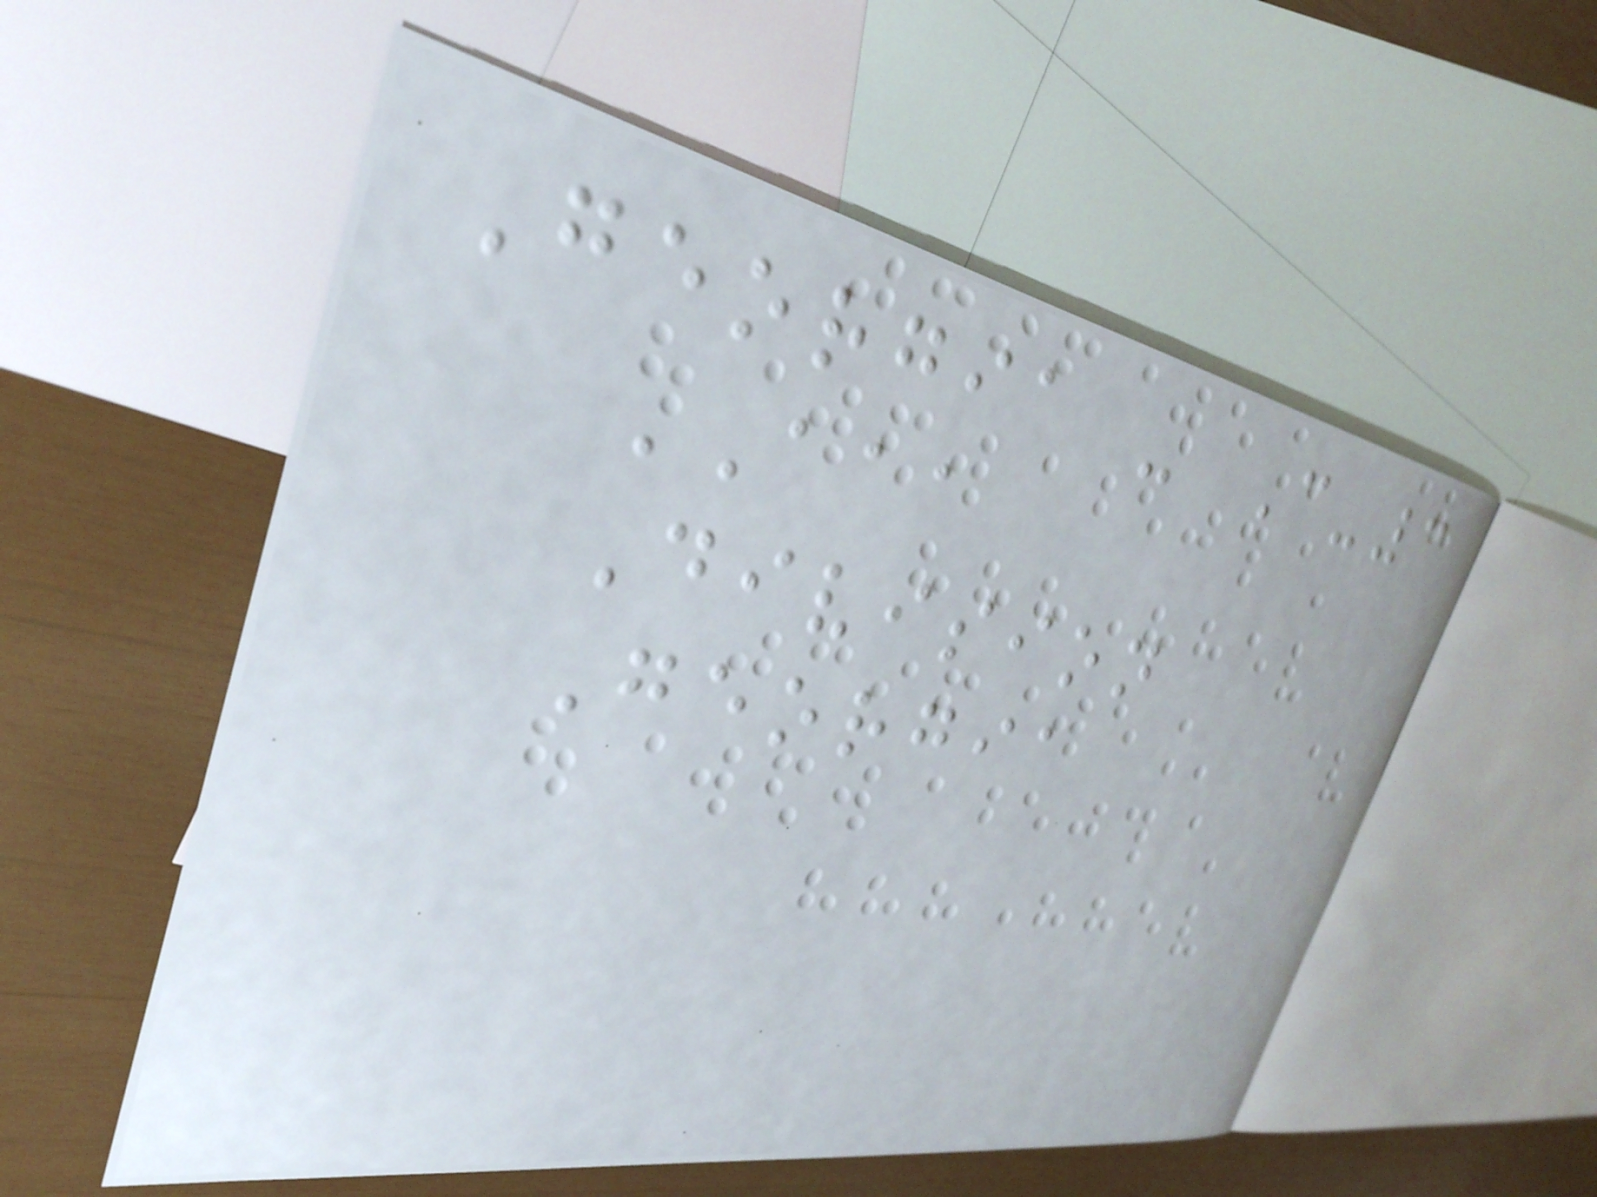Georgia - C-3
AAA
Division
Georgia
